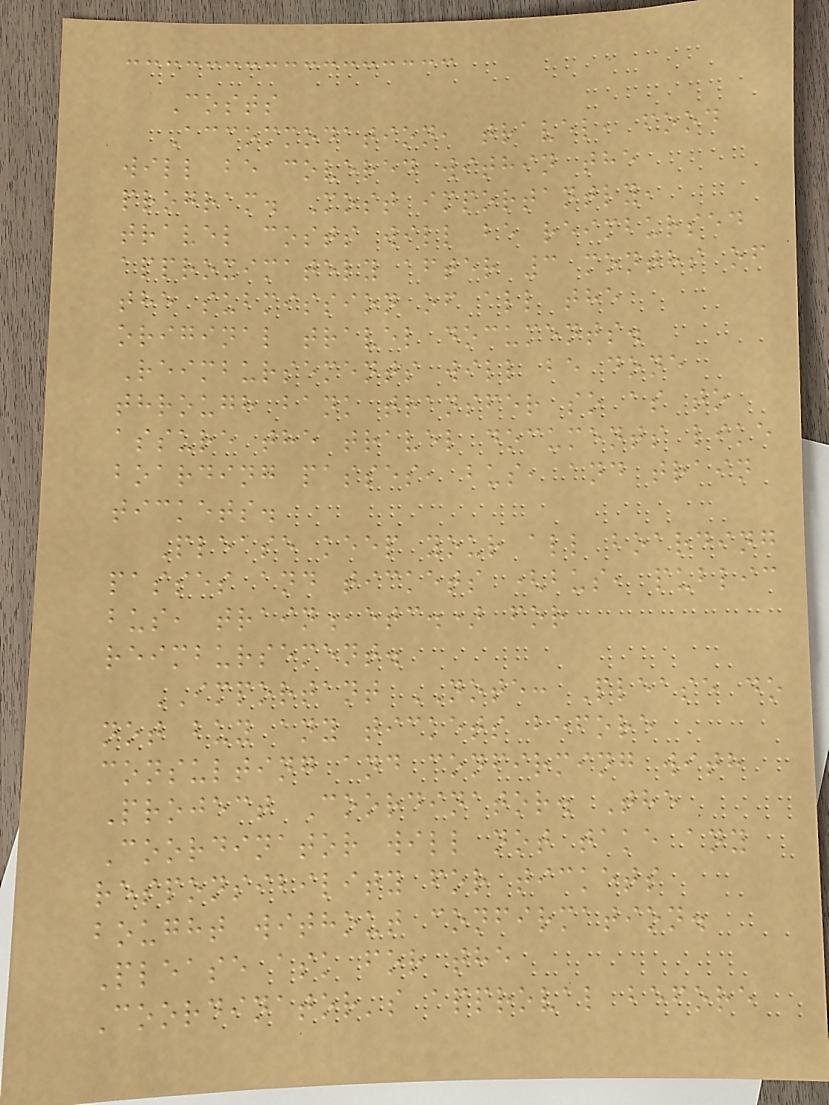Costs
Accommodation, travel, food
will be covered within the
program. Most importantly,
travel costs will be reimbursed
approximately after 3 months of
the submission of all the
original travel documents.
Reimbursements will be done
through bank transfer so as to
assure the travel documents like
boarding passes, bus, and train
tickets.
Please keep your all boarding
passes and tickets (bus, public
bus, train,etc.) for
reimbursement.
IMPORTANT NOTE: Please do
not buy any tickets before
consulting and confirming with
Project Coordinator. The
Coordinator will not take any
responsibility for tickets
bought without confirmation.
Please ask for the
Coordinator's approval before
